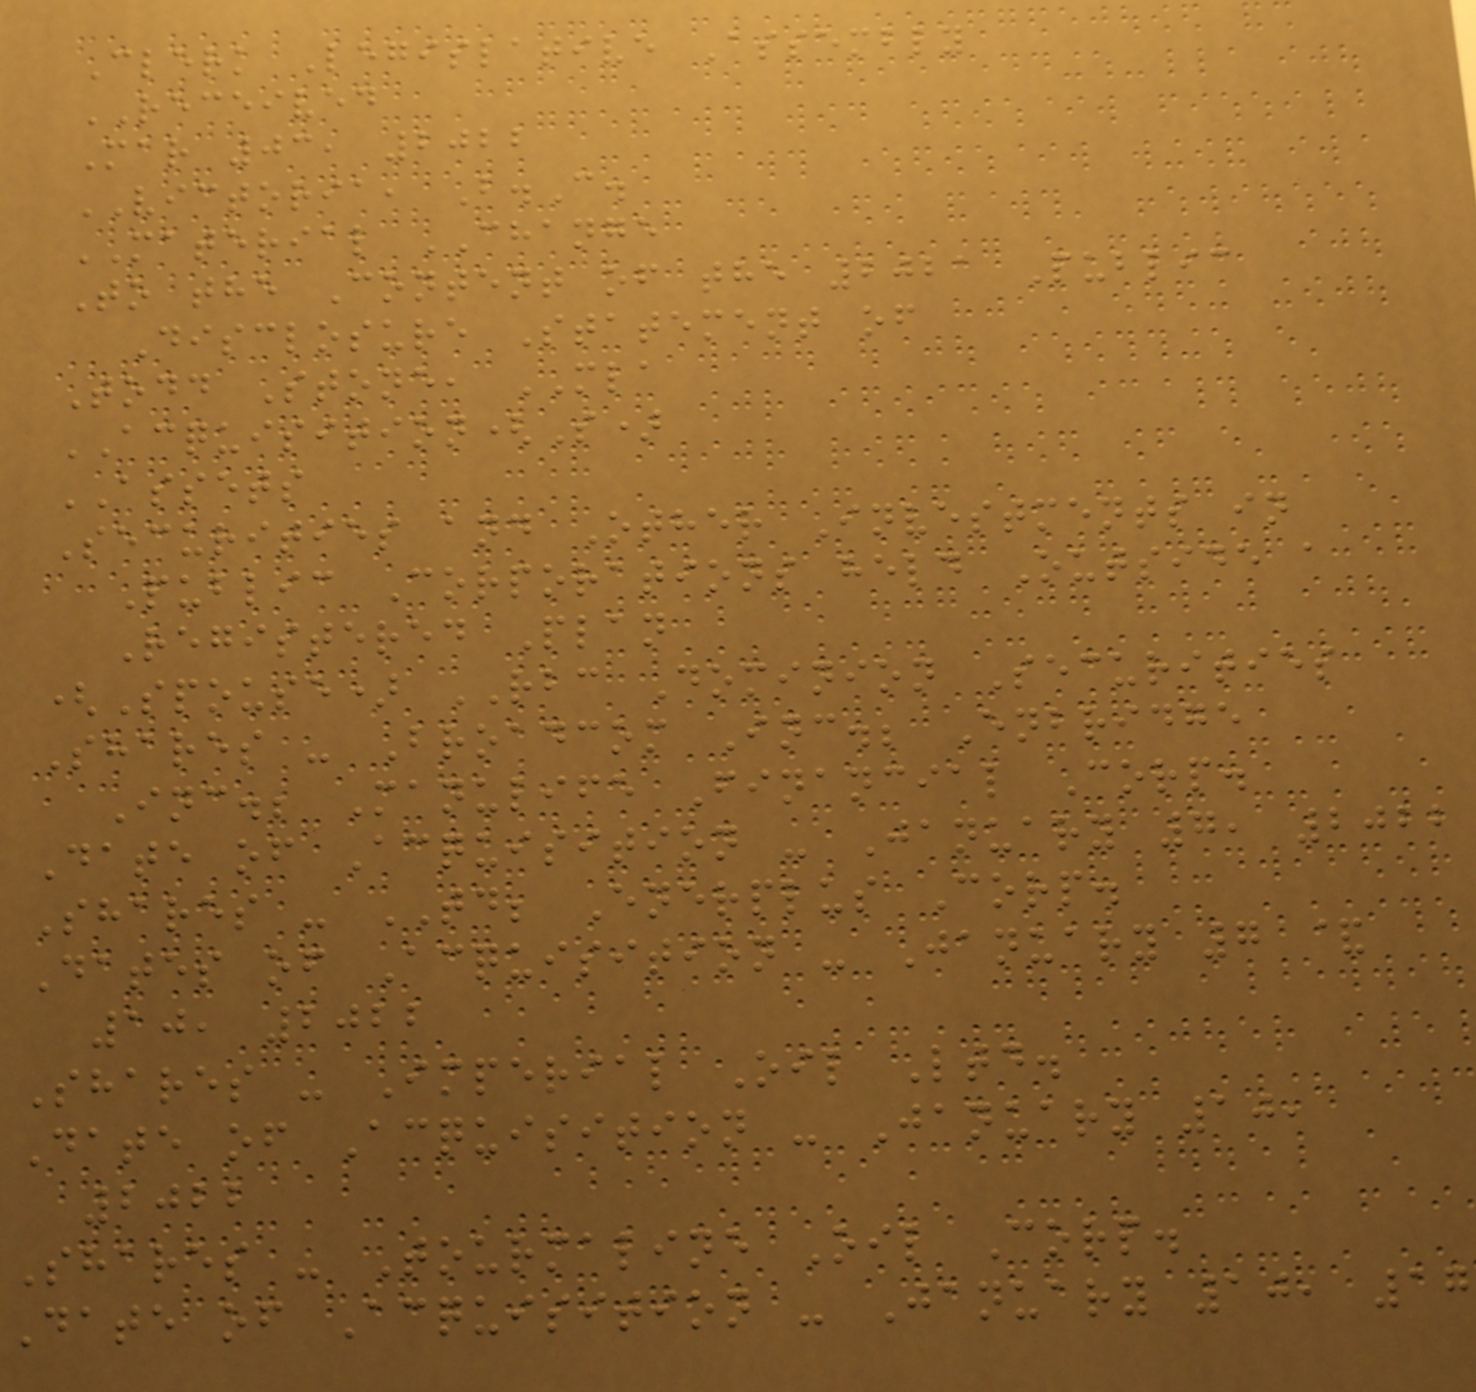Clerk Legislative Assembly
RECEIVED
Mar 03, 2022
VICTORIA, B.C.
MATERIAL CHANGE
To the Content of the 2021 Public
Disclosure Statement of
Todd Stone, MLA
ACQUISITION(S)
ASSETS
Securities and Other Investments in
Public Corporations held Outside a
Registered Plan
(Spouse) RBC Dominion Securities
Shares - Broadcom Inc.; Enbridge
Inc.; Manulife Financial Corp.
Date of Acquisition - January 7, 2022
Shares - TD; Enerplus Corp.
Dates of Acquisition - January 7 &
10, 2022
Shares - Imperial Oil Ltd.
Date of Acquisition - January 10,
2022
Shares - Tourmaline Oil Corp.
Date of Acquisition - January 10, 17
